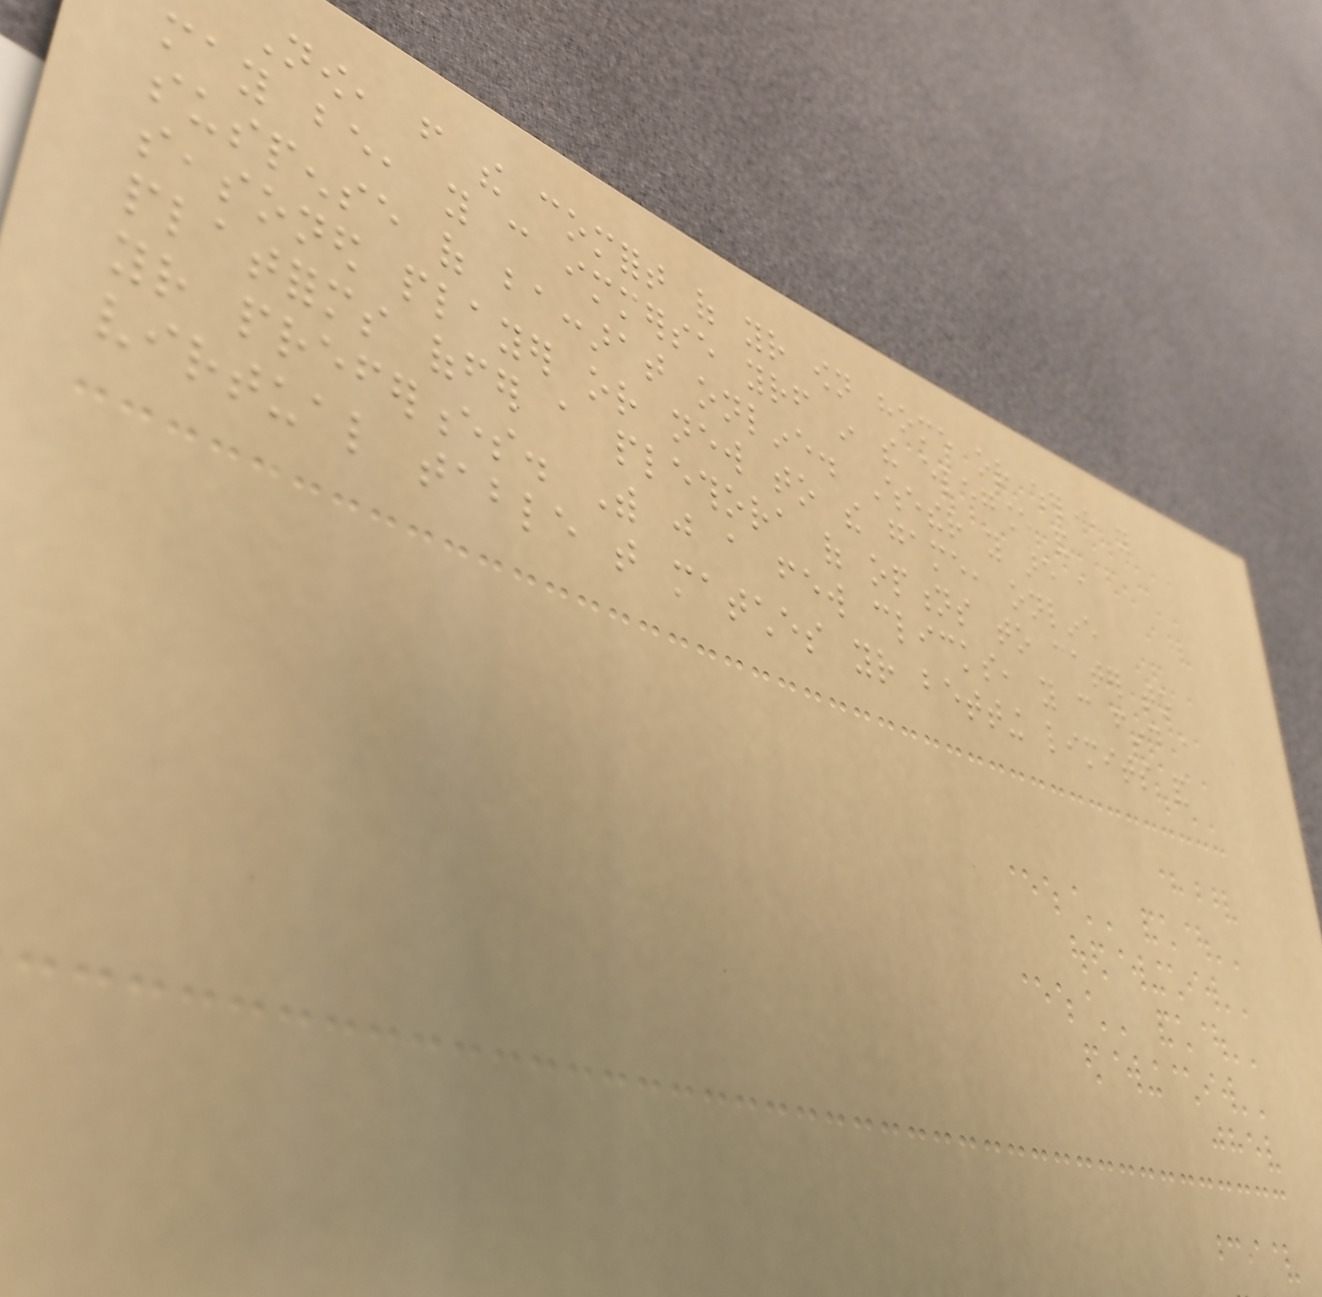Now, from the comfort of your own home or wherever you
may be, you can immerse yourself in the elegance and
suspense of baccarat online. Whether you are a
seasoned player or new to the game, online
platforms offer a plethora of options to cater to
your preferences. With just a few clicks, you can find a
virtual table that matches your betting limits and
